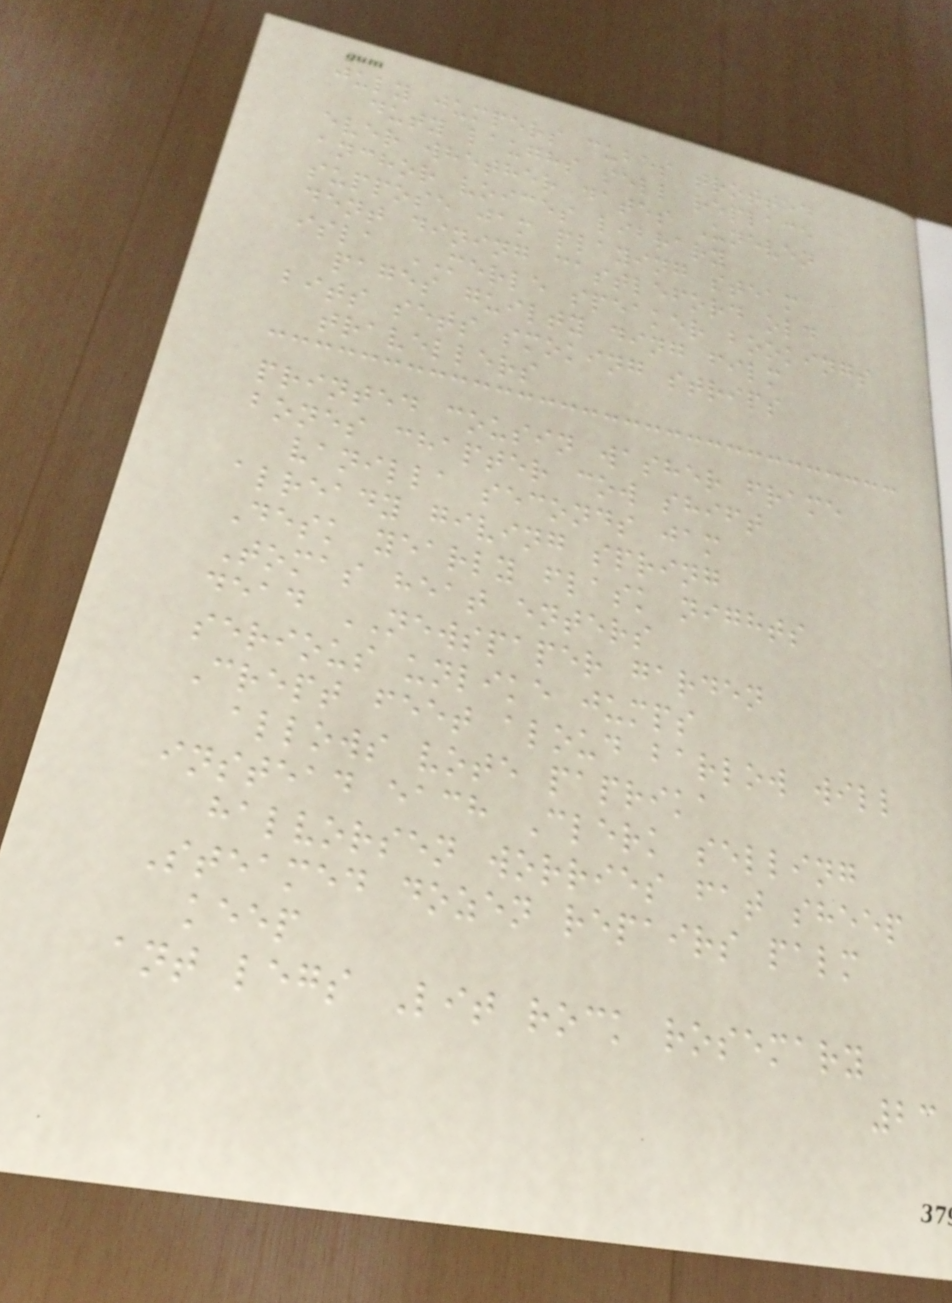july jumpers cubes trotted
duty laughs sell replace
ever whether dates Uneven
anchor voices library
suppose jam playing steam
dent dining castleford old
isla MERLE speaker bookings
pages guilty ding film
bits sets smoking strips
travellers
printed cousin washer frame
bones chapter cow shift
vanilla seconds jam
already giving spring
Desk yearly flask nights
Tomas heat enters
dead NEWSPAPER garden
serious unlike jumps
Crept feet aloud barlow will
allows vote paprika
instead each Clerk selling
halvorsen worries fat sheep
Steamed dozen repairs palm
keep
ant legs Lit rock rosemary
23
